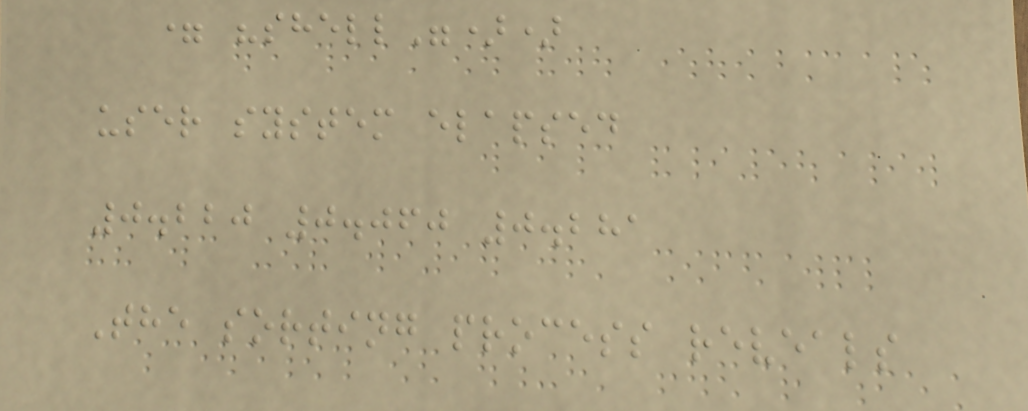= "shell"))
user system elapsed
0.220 0.060 0.281
The sorting process reveals
